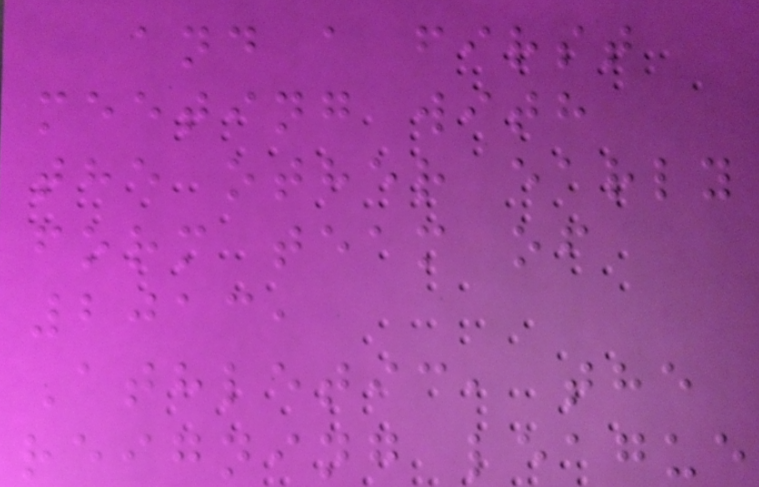and a first
meeting with
the other early
form team of
2013,
Athletic, the
reigning league
